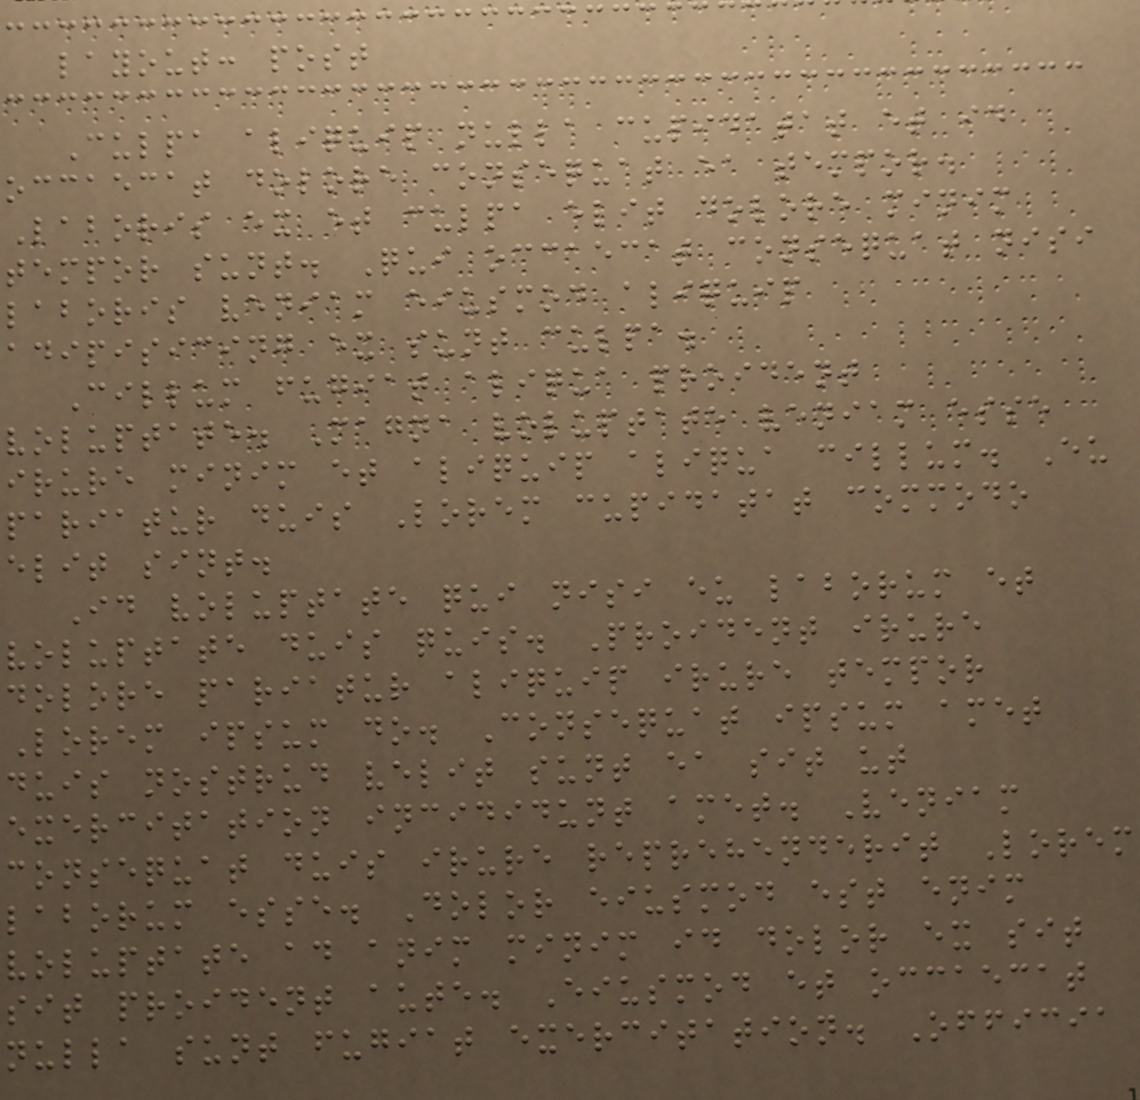layout: post
Culpa aliquip nulla cupidatat et id
occaecat dolore consequat ea tempor.
Laboris ex et culpa elit dolore minim
tempor sunt. Qui occaecat consequat nisi
laboris veniam eiusmod aliquip
adipisicing ex sunt culpa.
Cillum fugiat aliqua proident
voluptate. Magna voluptate veniam esse
irure minim et aliquip aliqua cillum. Eu
pariatur duis Lorem cupidatat commodo
elit sint.
Id voluptate qui nisi eu laborum et
voluptate duis quis. Proident irure
dolore pariatur aliquip irure tempor
Lorem ipsum do. Consequat ipsum amet
duis nostrud velit sunt ea sit ut
exercitation incididunt amet. Veniam
consequat duis irure reprehenderit Lorem
laborum esse. Dolor eiusmod est enim
voluptate ad anim minim id dolor ex sit
sit proident aute. Eiusmod et occaecat
nulla sunt fugiat exercitation. Officia
